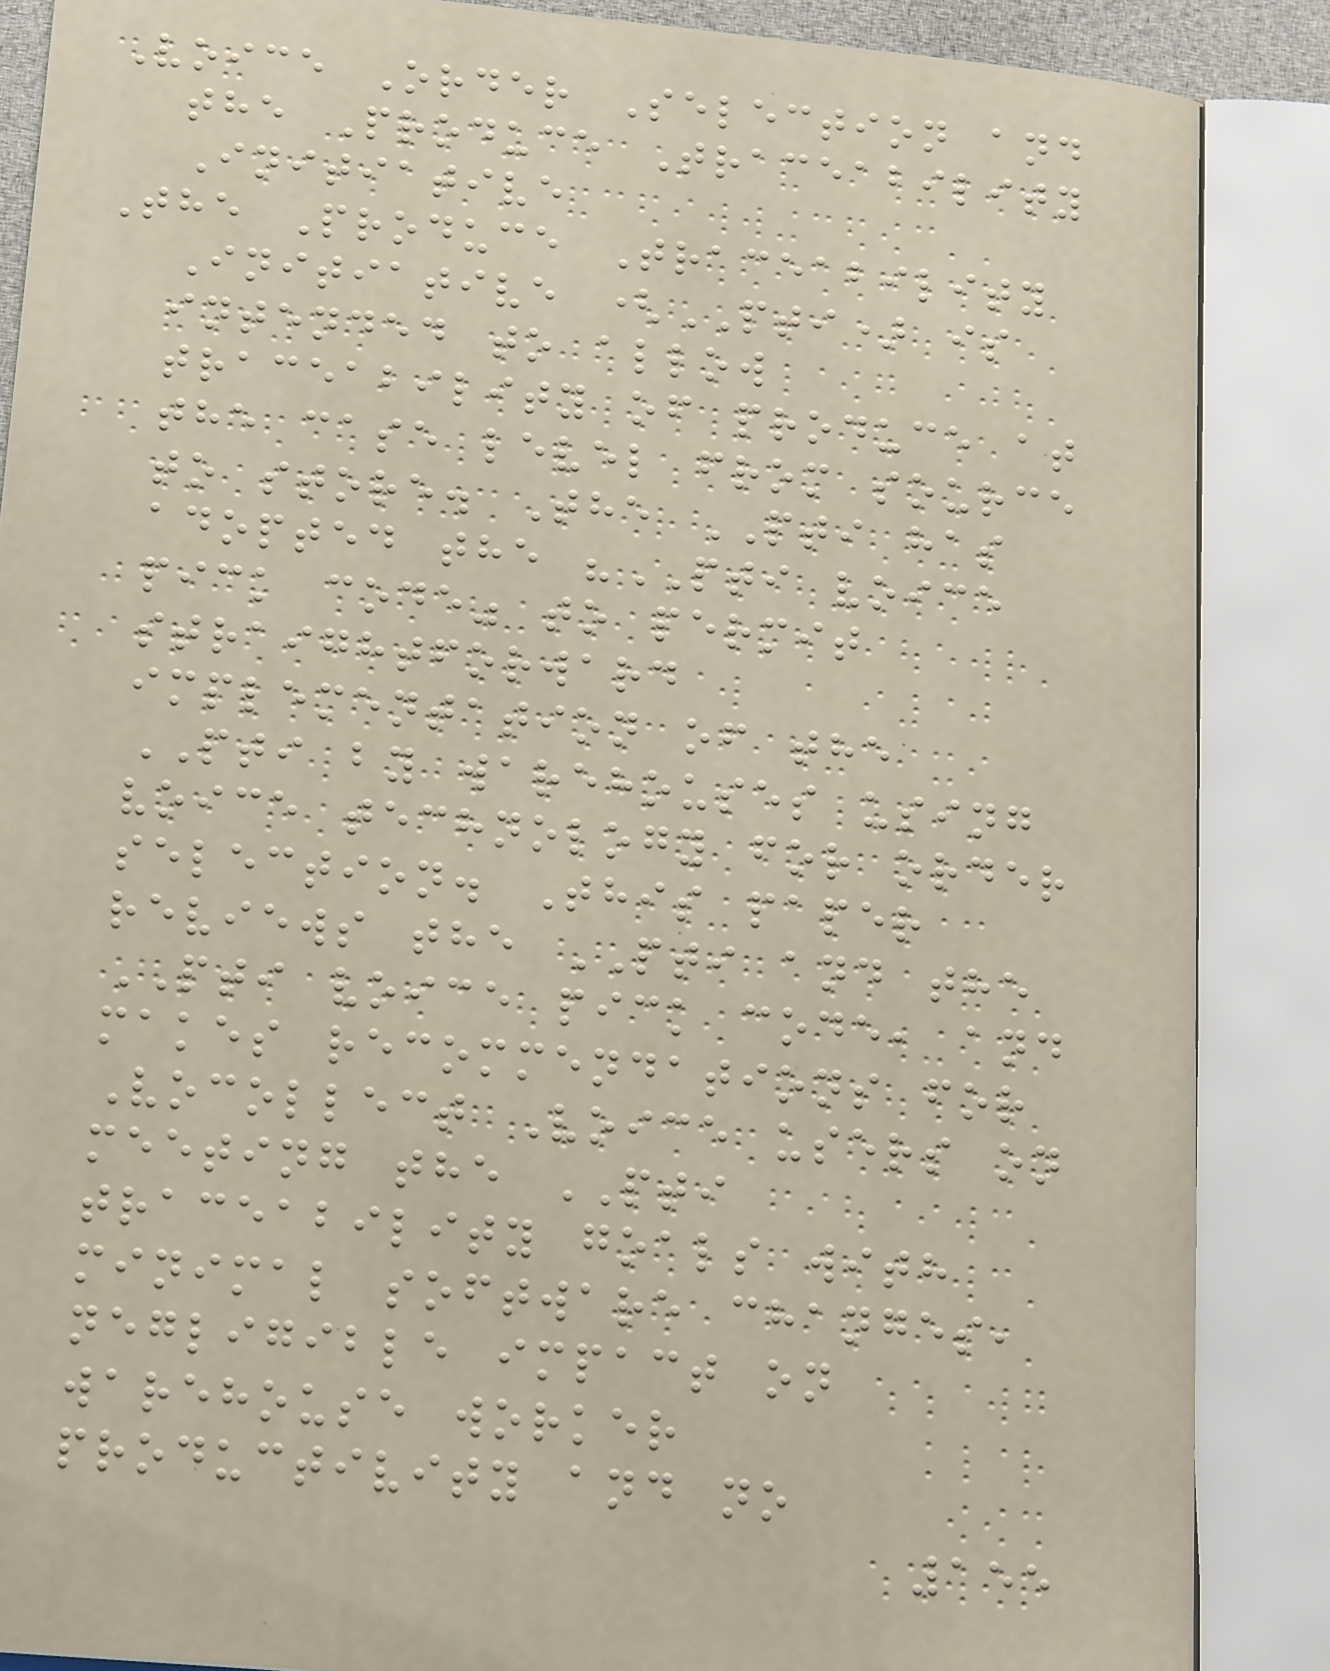Voice Order Selection and
the Produce Traceability
Initiative
The Produce Traceability
Initiative (PTI) is
intended to allow
traceability of produce at
the case level from source
to store. The PTI has
adopted the "PTI voice
pick code" to permit
straightforward
implementation of the
PTI by warehouses using
voice technology for order
selection. This paper
reviews the PTI and the
PTI voice pick code, and
makes recommendations for
Vocollect Voice users on
meeting the PTI
traceability goals with
minimal software changes,
negligible impact on
warehouse worker
productivity and no
155
